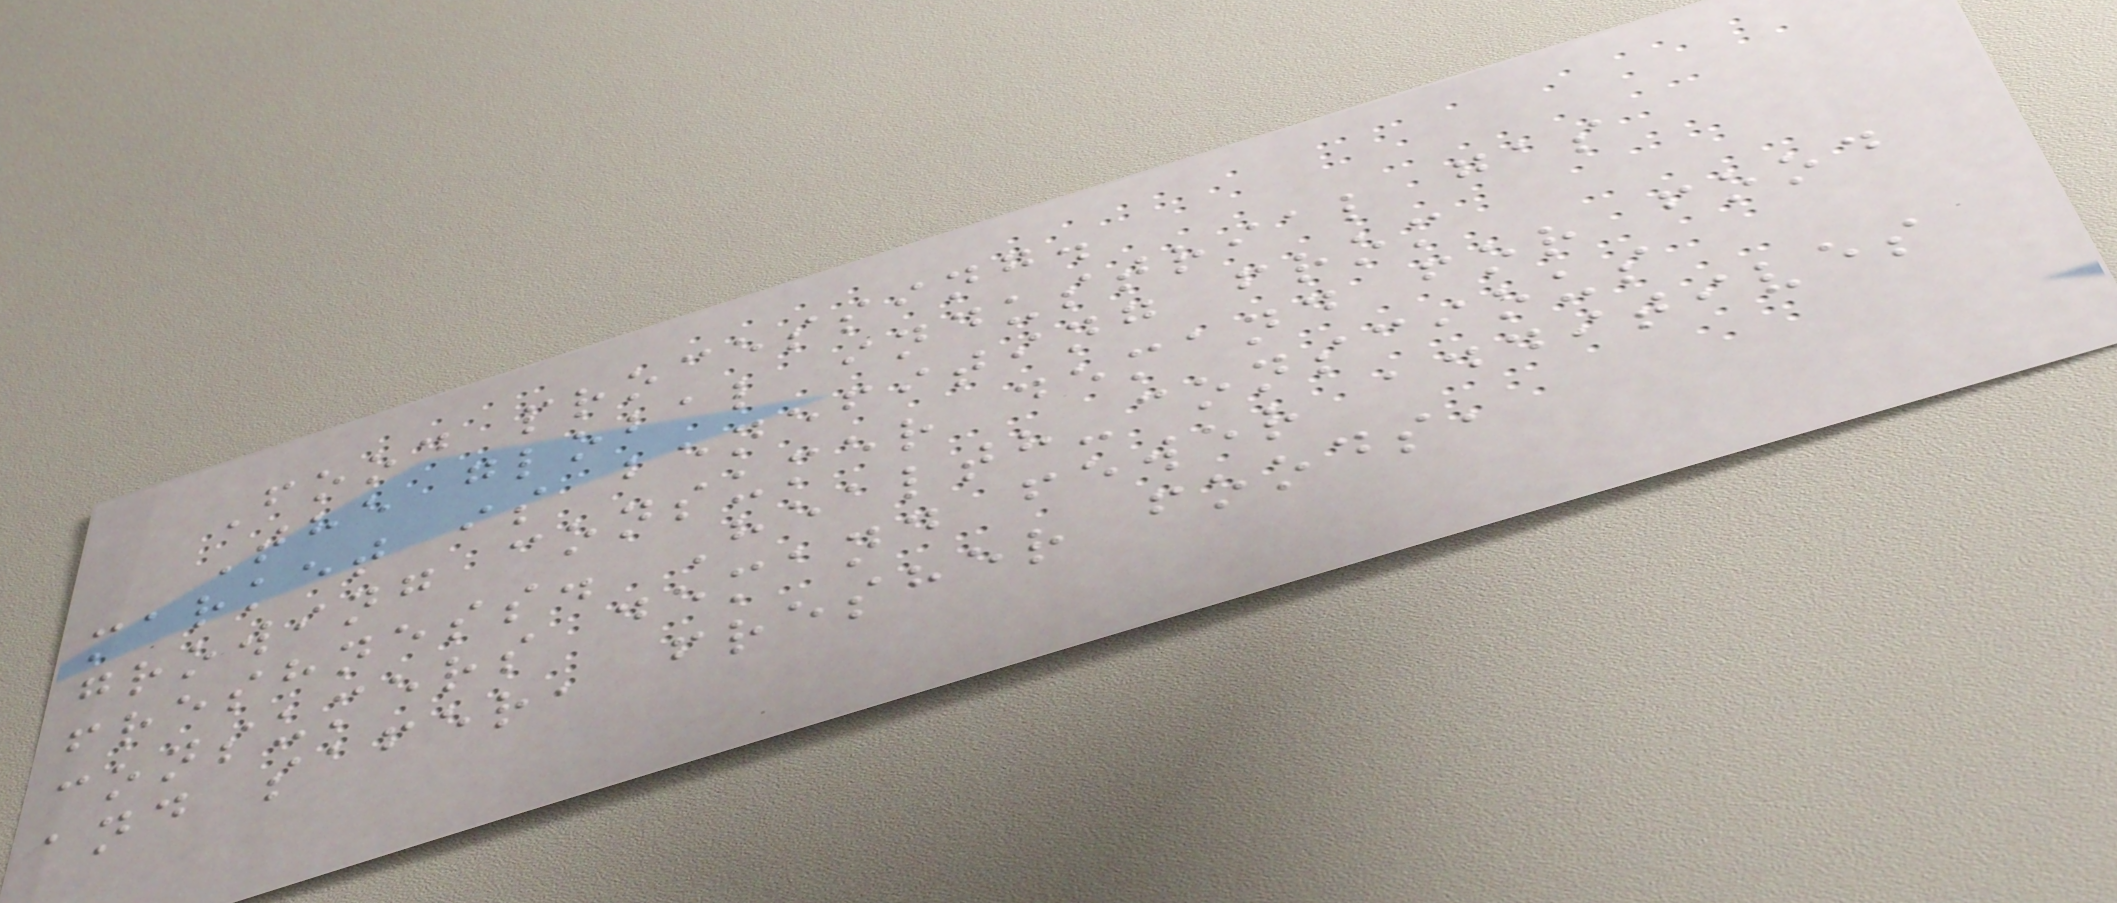Food processing.
The global industrial gas
market is benefiting from
growing consumer demand for food
freshness. Health-conscious
consumers demand fewer additives
and safer, fresher foods,
